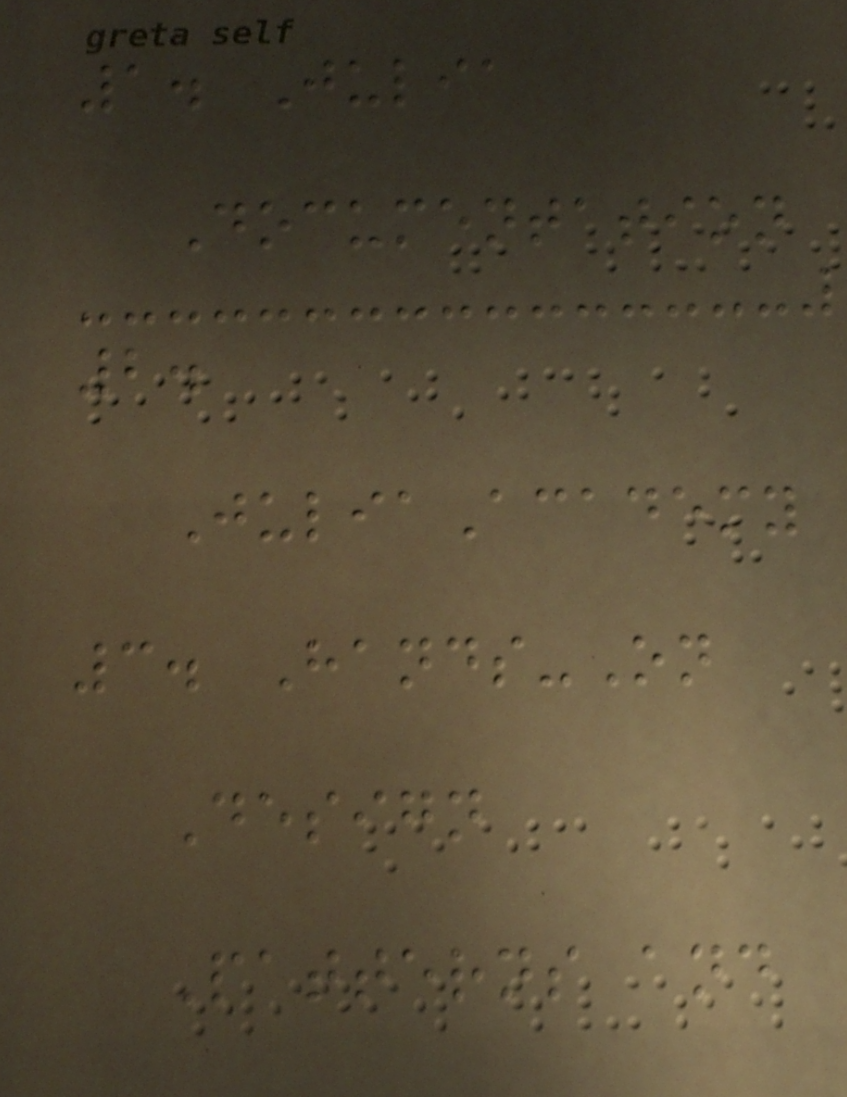1. Julia
Documentation
2.
JuliaAcademy
3. Hands-On
Design
Patterns and
